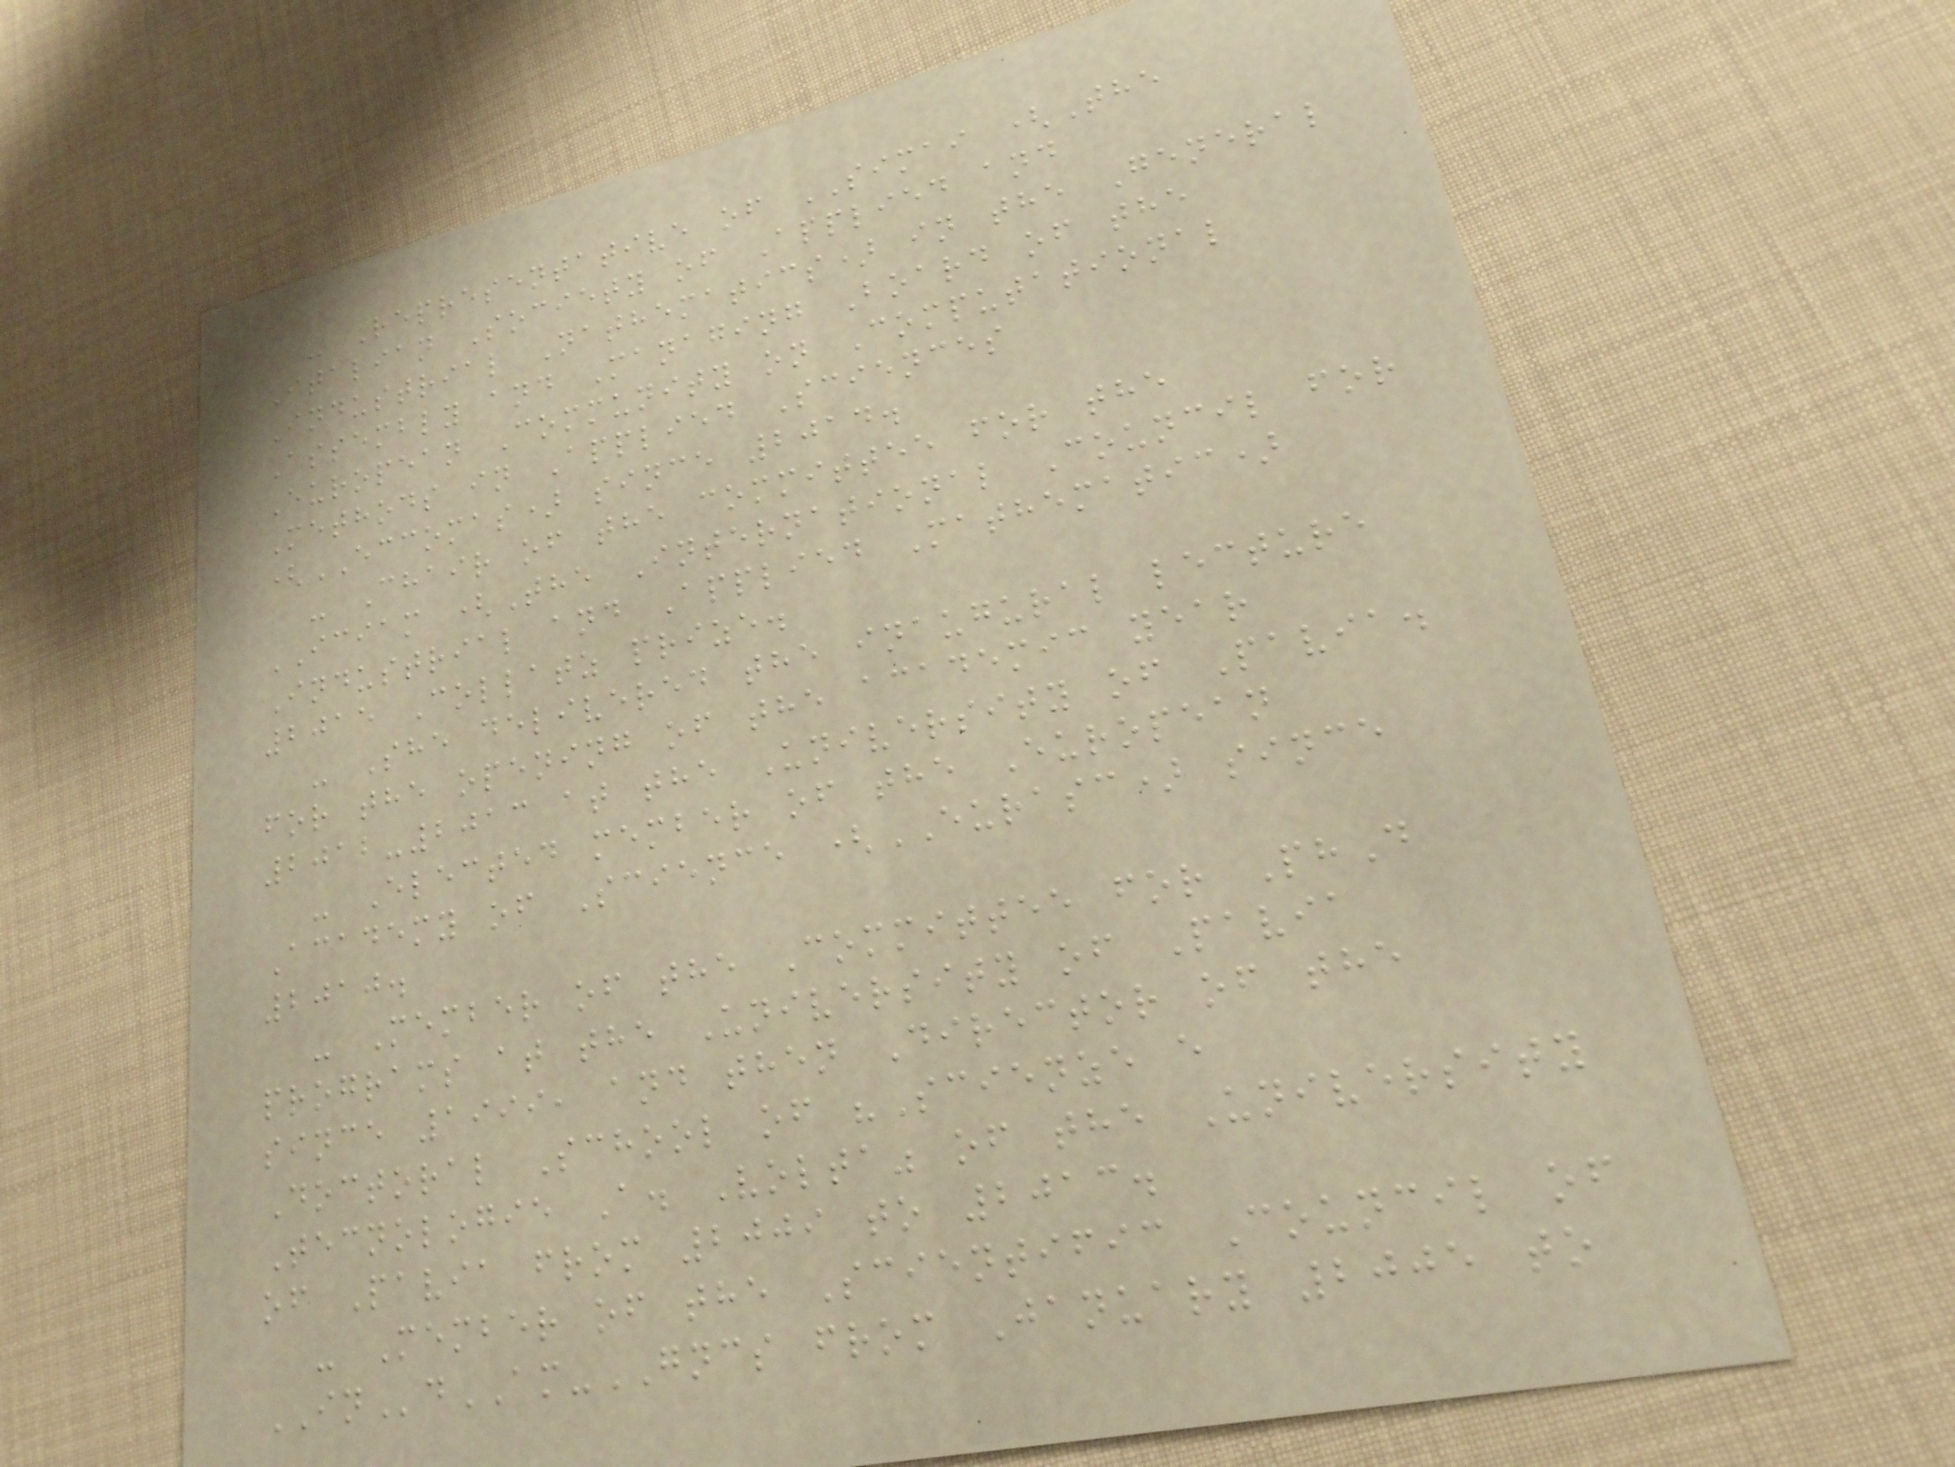- Representative of SIMAI (The
Italian Society of Applied and
Industrial Nathematics) in the General
Assembly and Managing Board of the
European Community on Computational
Methods in Applied Sciences
(ECCOMAS) since 2014.
- Chair of the committee for the
ICIAM (The International Council for
Industrial and Applied Mathematic)
2015 Collatz prize.
- She delivered the inaugural lecture
for the opening of the academic year
2012-2013 at the University of Pavia.
- Elected member of the European
Academy of Science (EURASC) since
2010.
- Member of the Committee for PhD
programs at the University of Pavia
since 1999, and then Director of the
Doctoral School of "Scienze e
Tecnologie A. Volta" of the University
of Pavia from 2009 to 2013.
- Member of the Scientific Council of
INdAM-GNCS from January 2005 to
